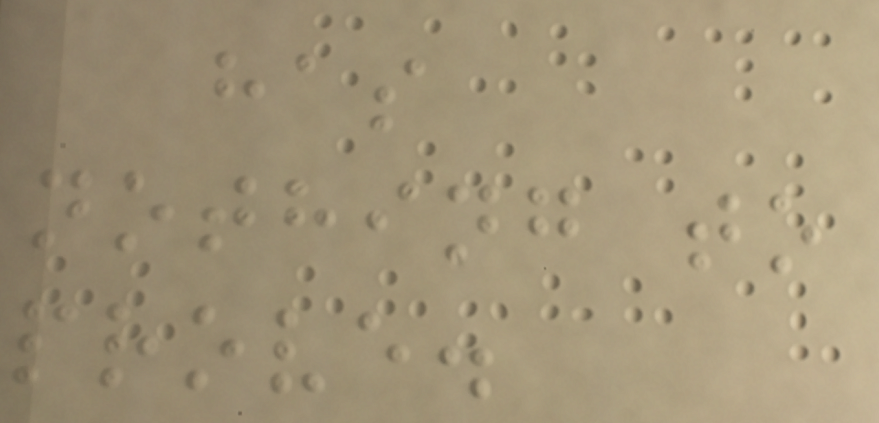has
nothing to
prove.
